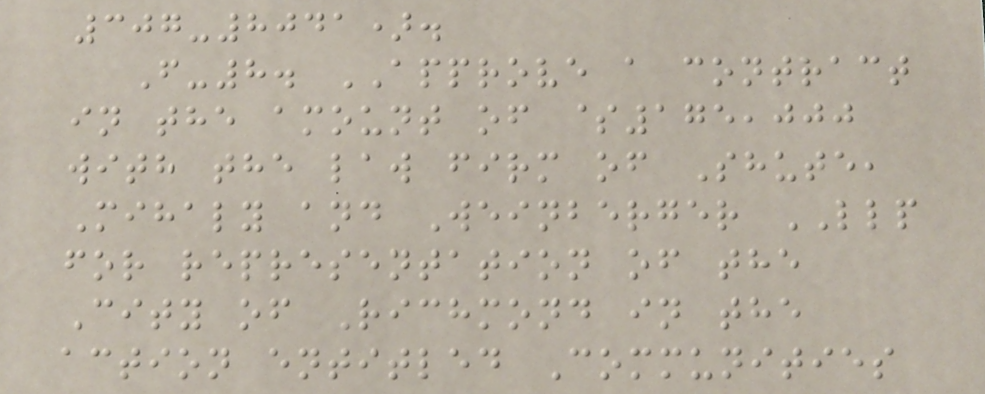307-8041).
F-8. APPROVE a contract
in the amount of $175,000
with the law firm of Shute,
Mihaly and Weinberger LLP
for representation of the
City of Richmond in the
action entitled Communities
